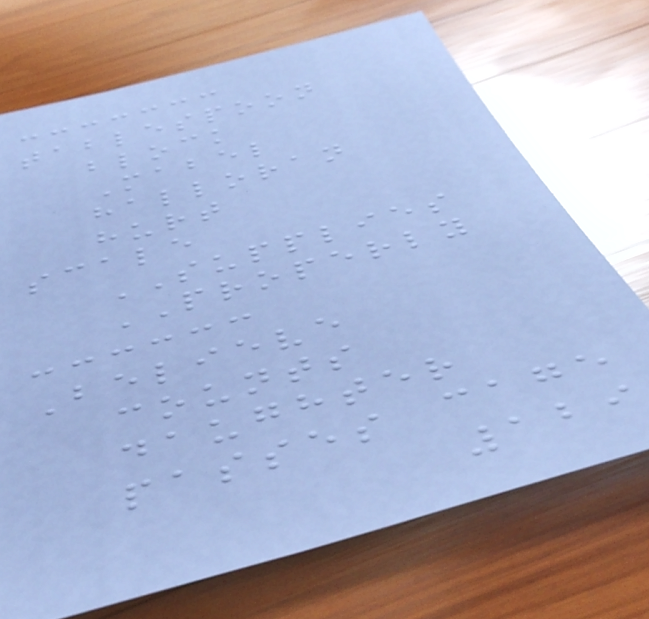tablespoon
block
Mabel
halloran
hurt
scale
SUPPLIES
PROPERLY
Believe
counts
daughter
passes cage
129
